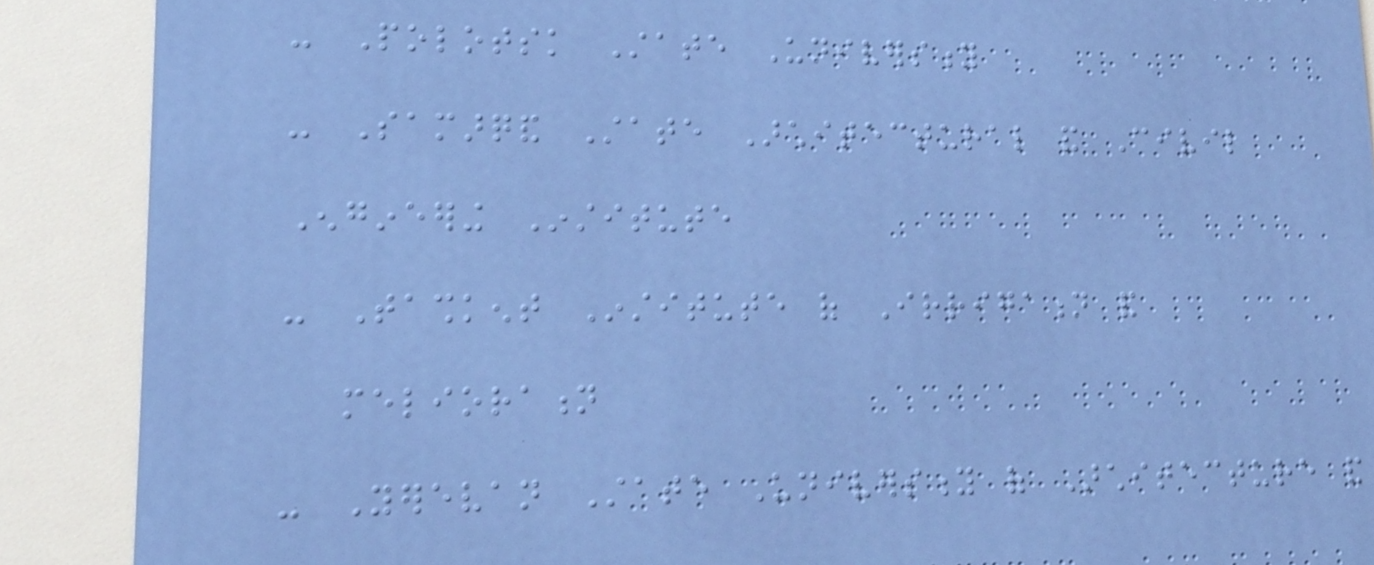- Polotsk State University
- Samarqand State Architectural and Civil
Engineering Institute
- Tashkent Institute of Irrigation and
melioration
- Yerevan State University of Architecture and
